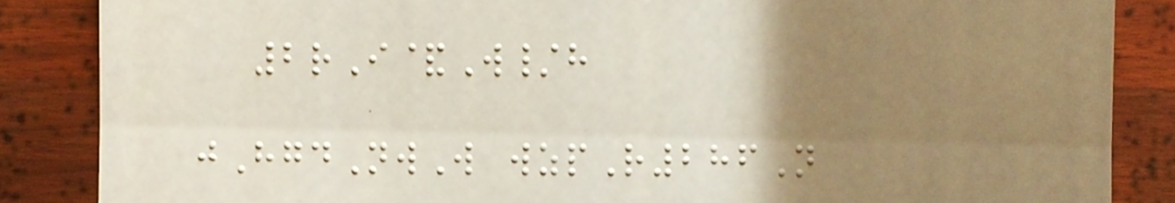2rI&W/h
jHgdNwW wzpR286N
